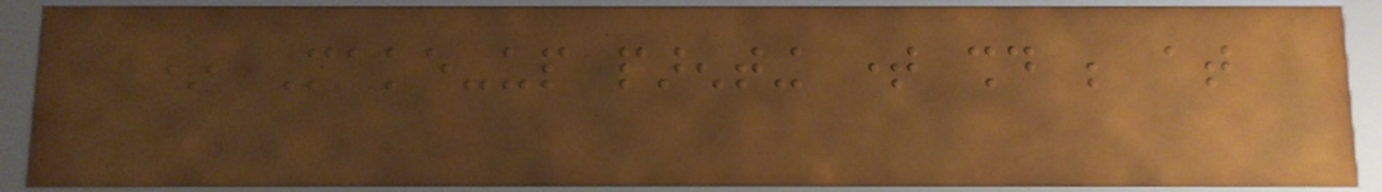* Make-up parenting time should be at
